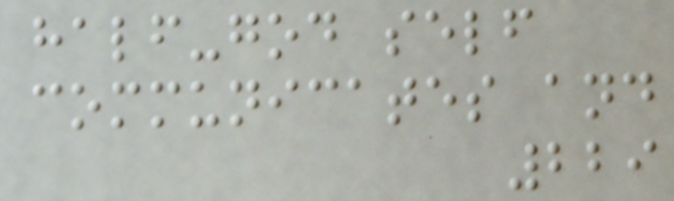half-god self
communicates and
229
